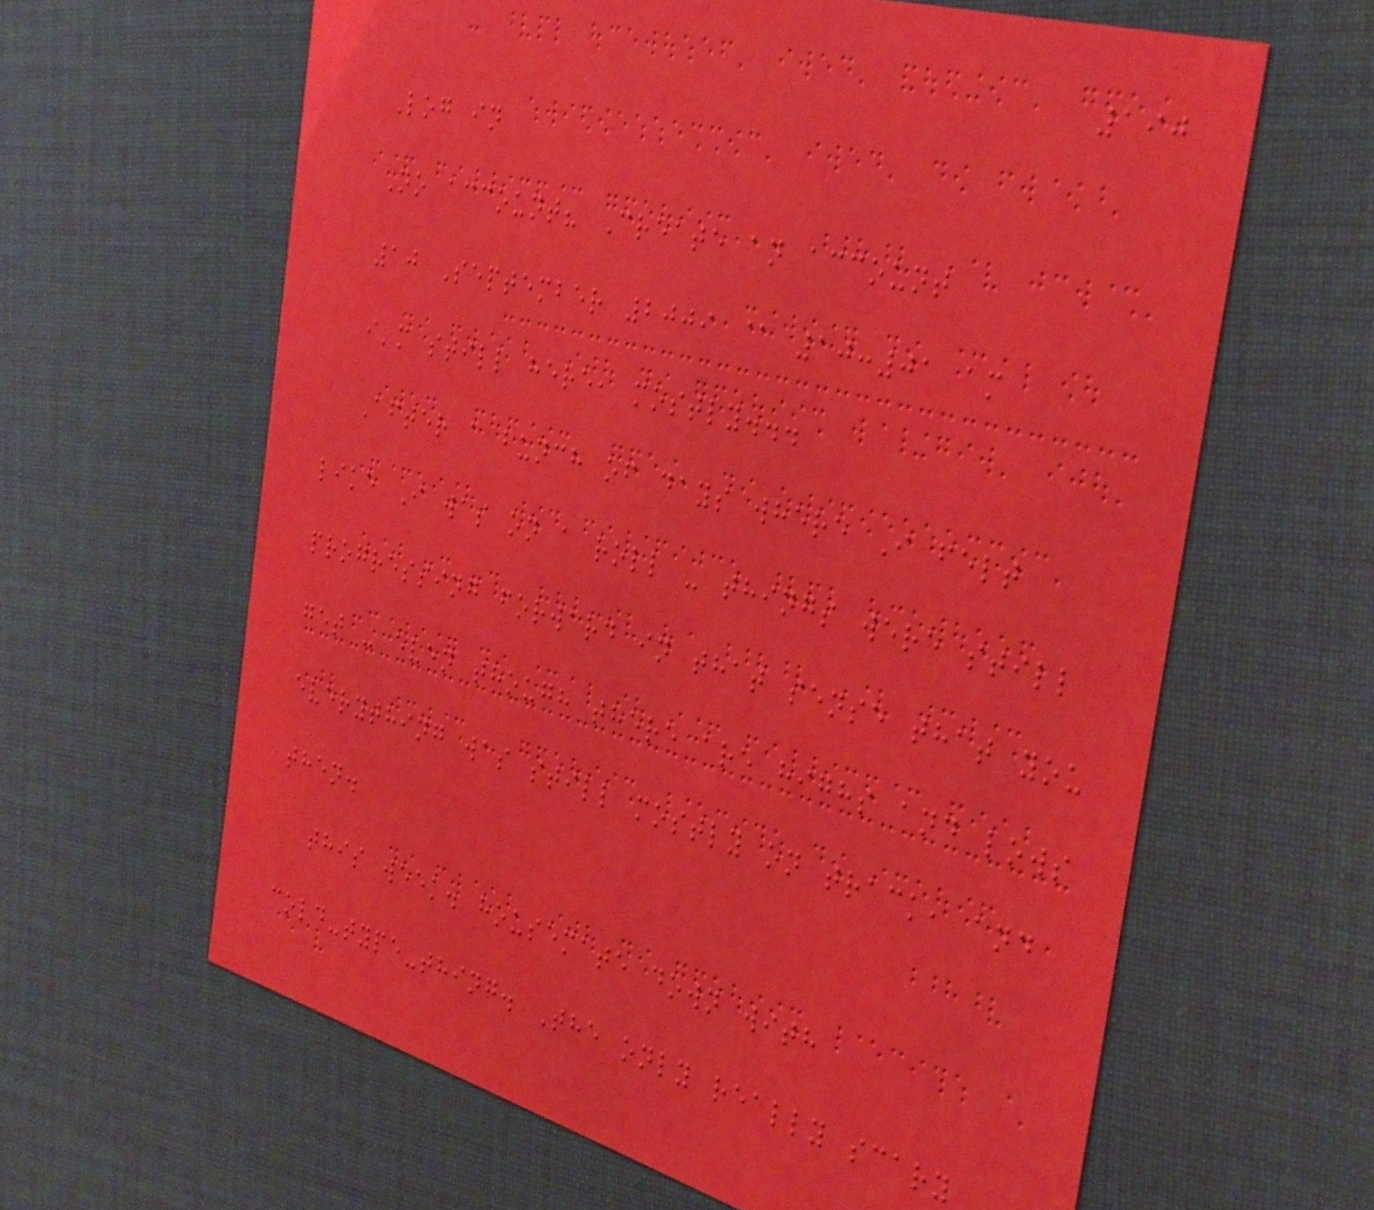190
Log in
No account? Create an account
10 September 2009 @ 10:01 am
i'm still here, mostly...
After a bunch of days where I felt
like I was on a roll - things were still
progressing forward in that sense that you
get - even though there are highs and lows
everything was still mostly on track, and
then.
this week. housemate down with
cold-type-thing. The only really scary
